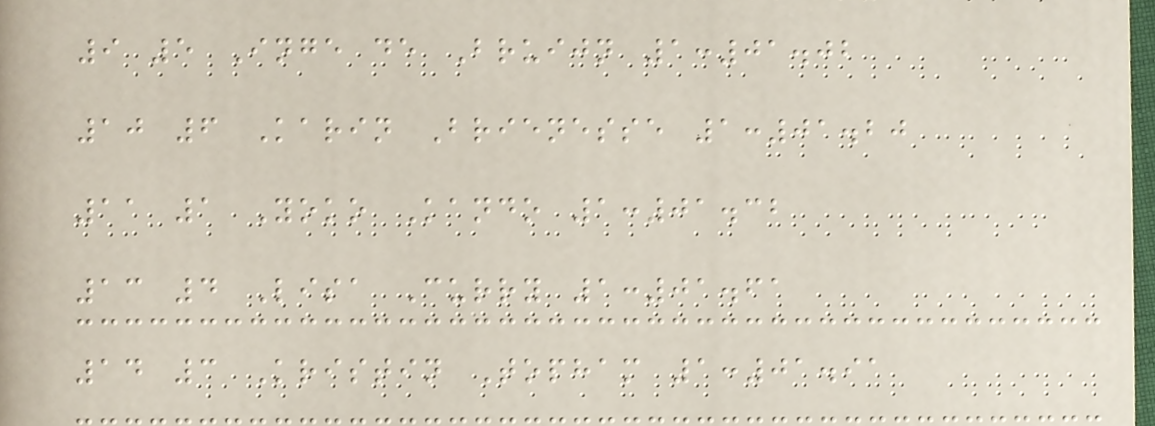9 5 Inge de Bruijn 1:01.02
10 6 Karin Brienesse 1:01.20
11 1 Yoko Kando 1:01.32
13 4 Lisa Curry 1:01.61
14 3 Kristin Topham 1:01.91
